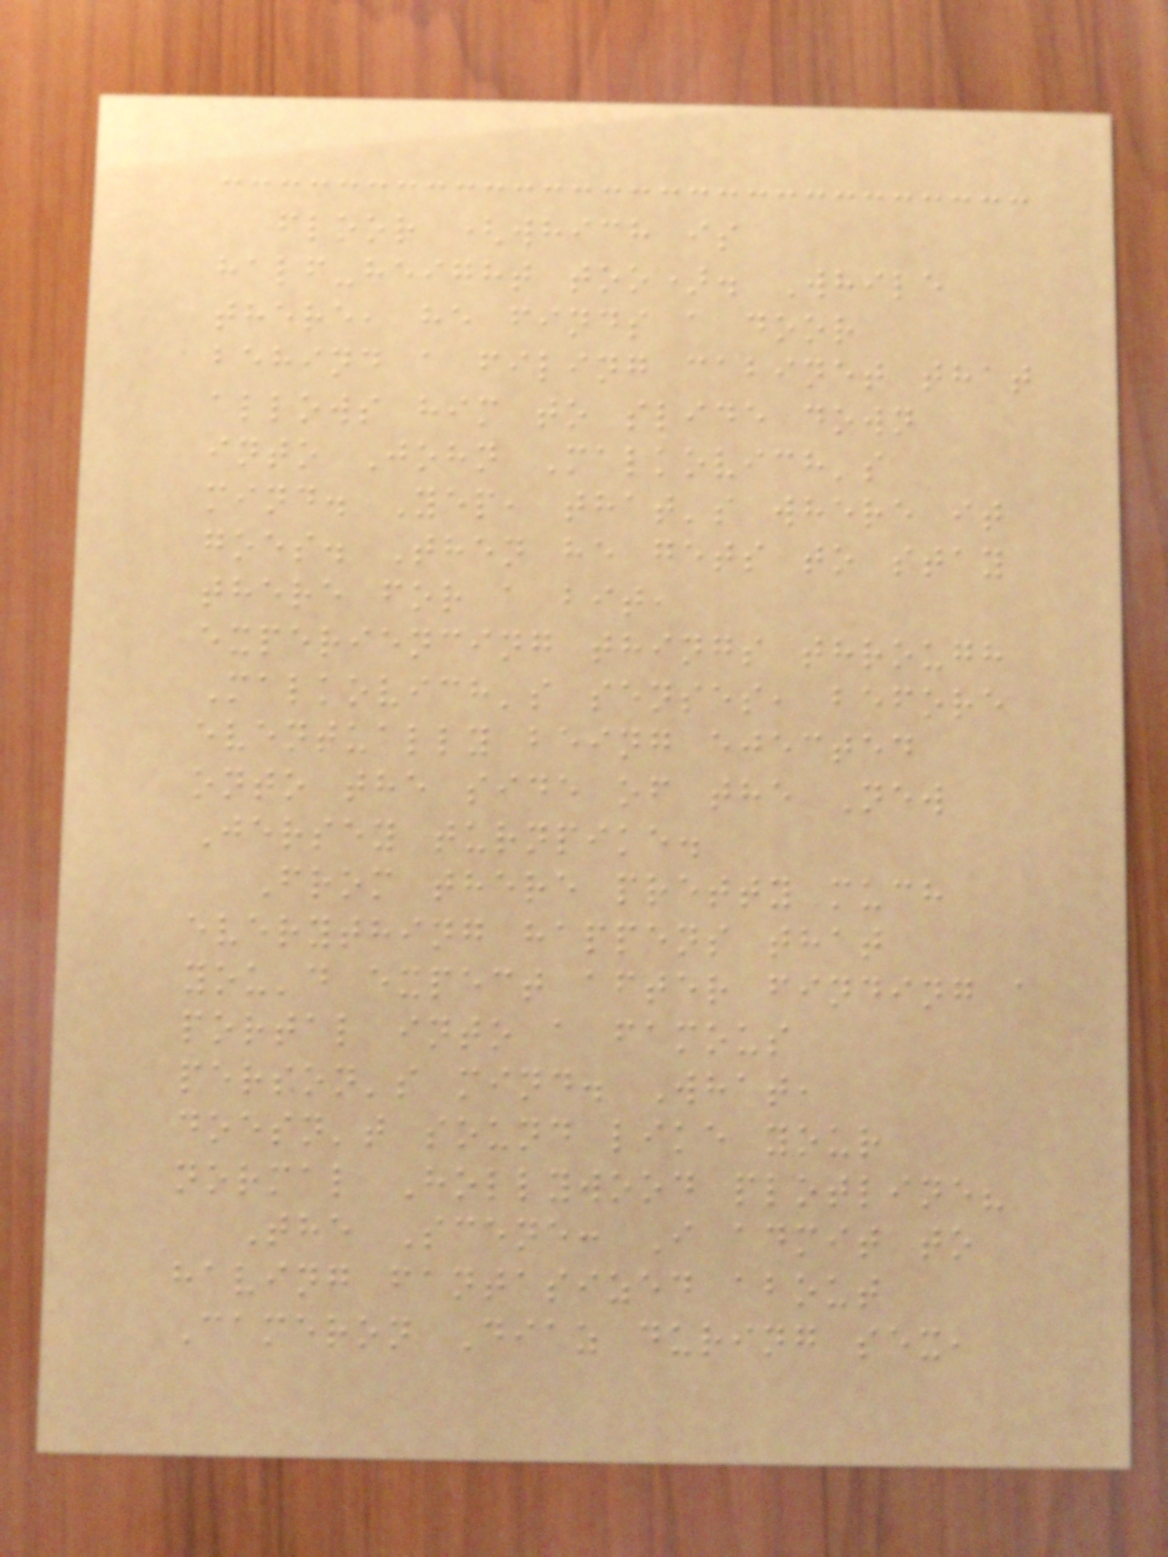floor (which is
half-height too). While
there, he finds a door
behind a filing cabinet that
allows him to slide down
into John Malkovich's
mind. Yep, that's where it
goes. Then he gets to stay
there for a bit,
experiencing things through
Malkovich's senses, before
eventually being ejected
onto the side of the New
Jersey turnpike.
From there pretty much
everything happens that
you'd expect after finding a
portal into a famous
person's mind. What,
doesn't sound like your
normal Hollywood plotline?
The Scene: I admit to
having fantasized about
Cameron Diaz during sex,
